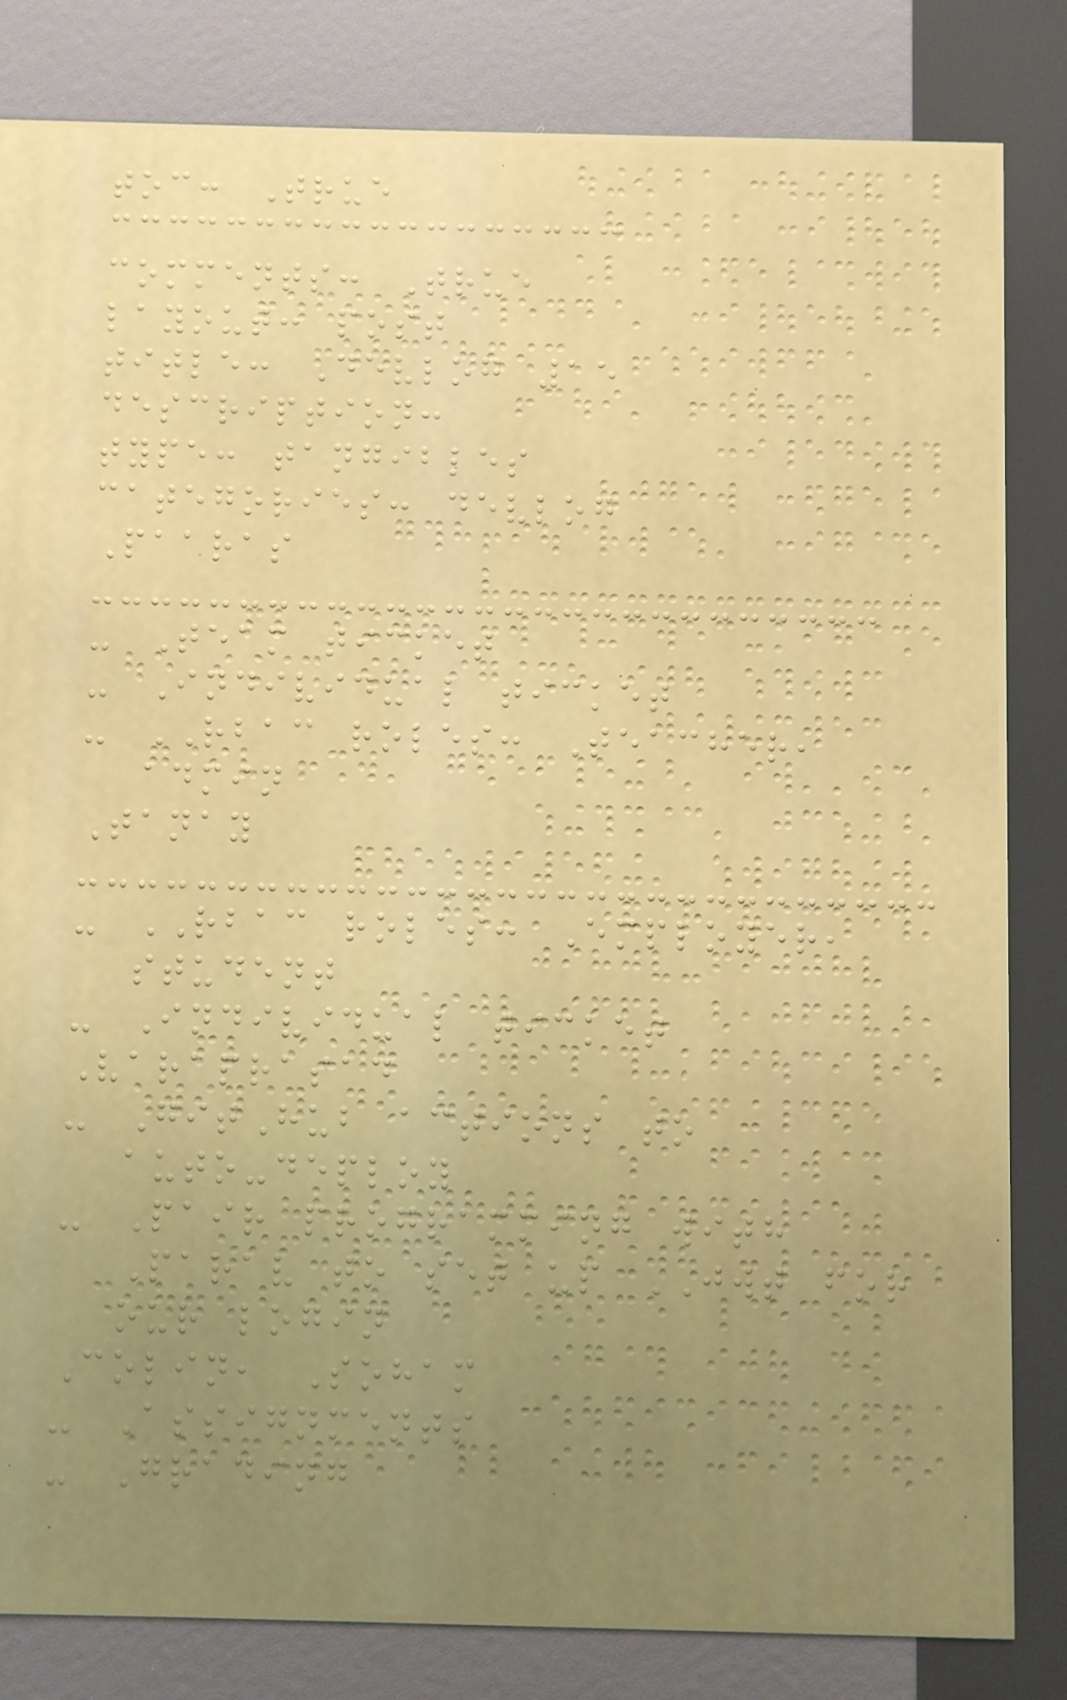toc: True
comments: True
layout: post
title: Devlog 15
description:
type: tangibles
categories: devlog
Paaras
- Team ticket
- Individual ticket
- RBAC roles: Teacher,
admin
Tanay
- RBAC roles: Employer,
student
- Individual ticket
Varaprasad
- GitHub actions to
auto-deploy
- Pair programming with
Parav to set up JWT for
our login
Colin, Soham
- Assignments
- Grading
